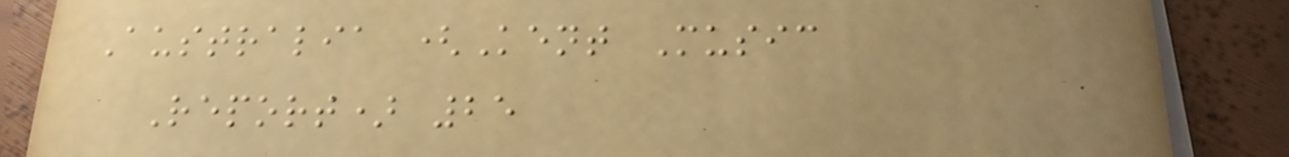Australia (Kent Music
Report) 25
